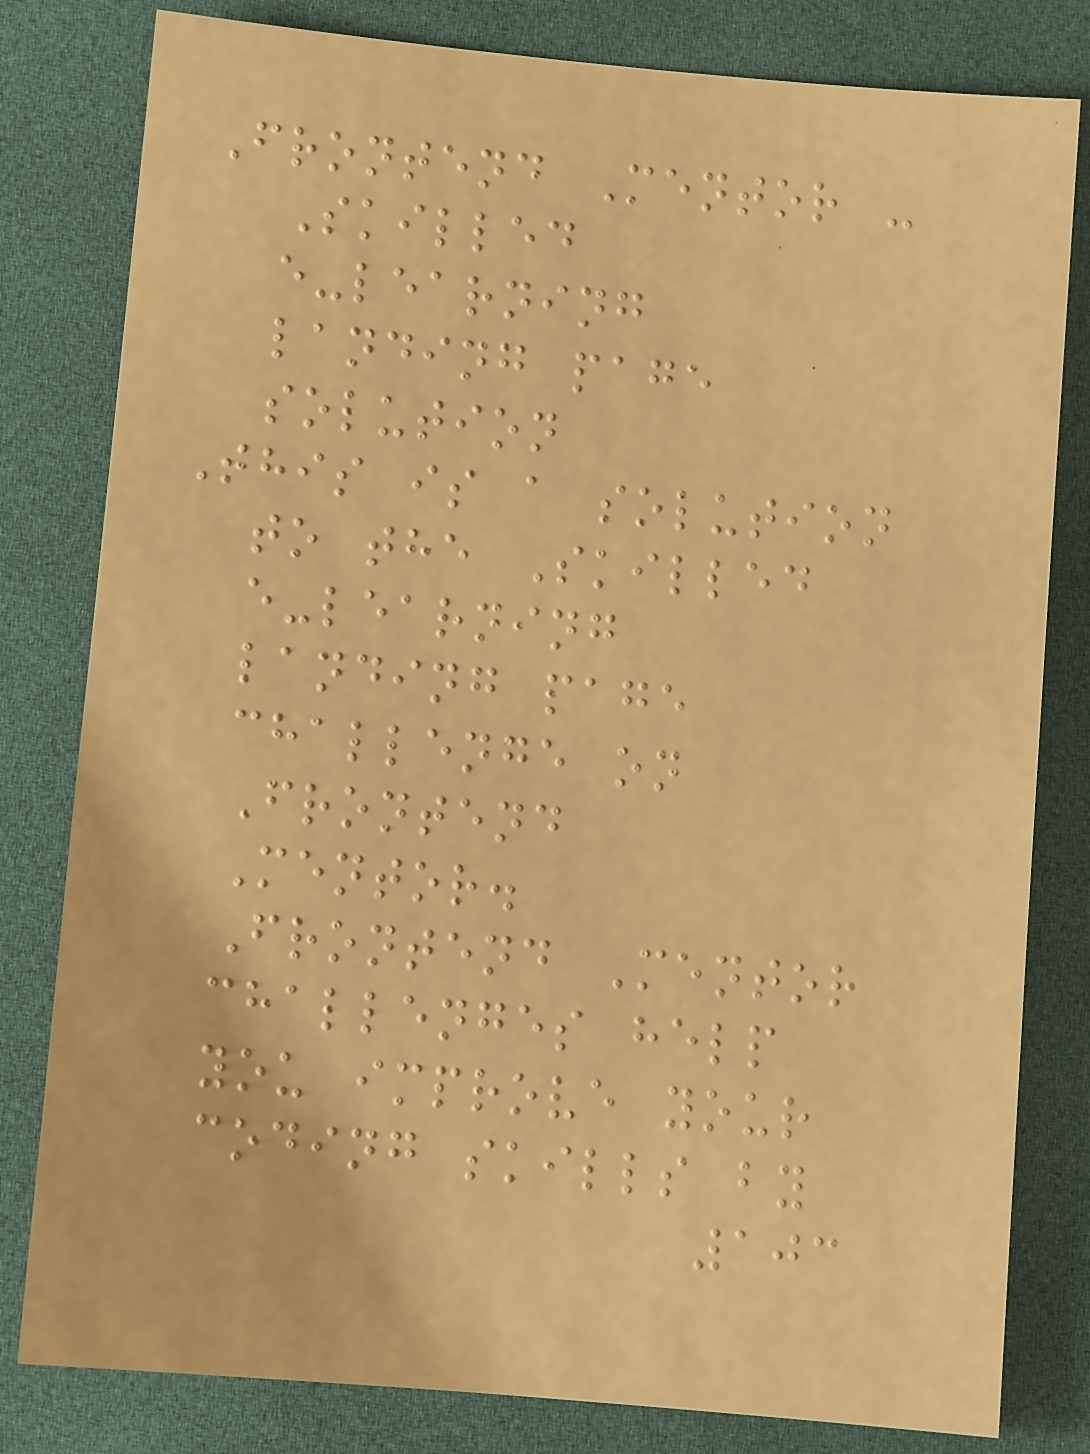Frontend Mentor -
Skilled
e-learning
landing page
solution
This is a solution
to the Skilled
e-learning
landing page
challenge on
Frontend
Mentor.
Frontend Mentor
challenges help
you improve your
coding skills by
103
